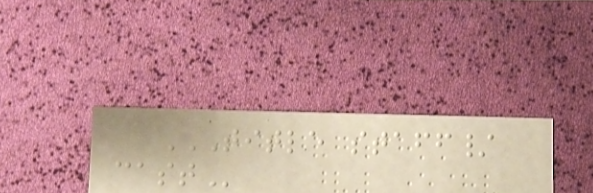TITLE STAFF/
CAST
